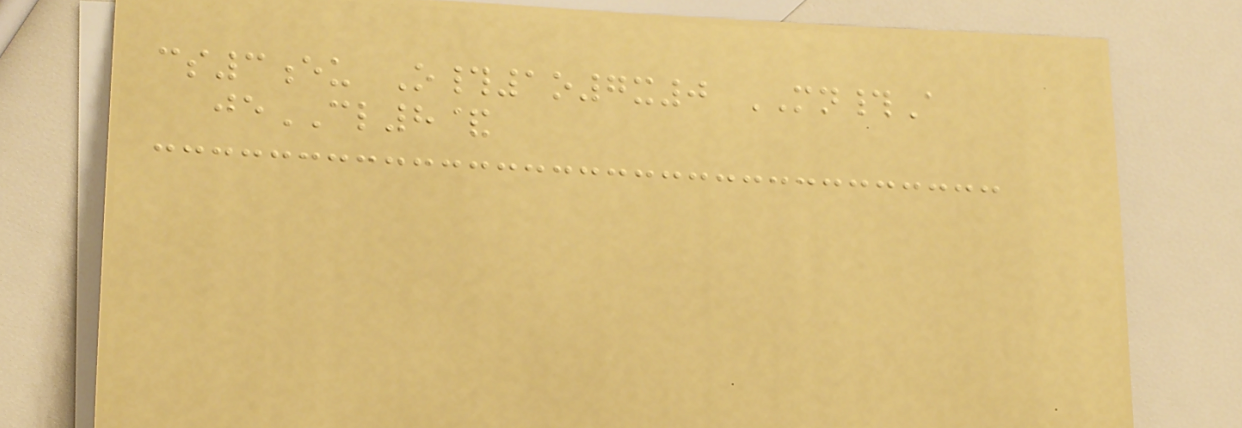cs3eu O#1o7x0 MN#A
jeCL8&
